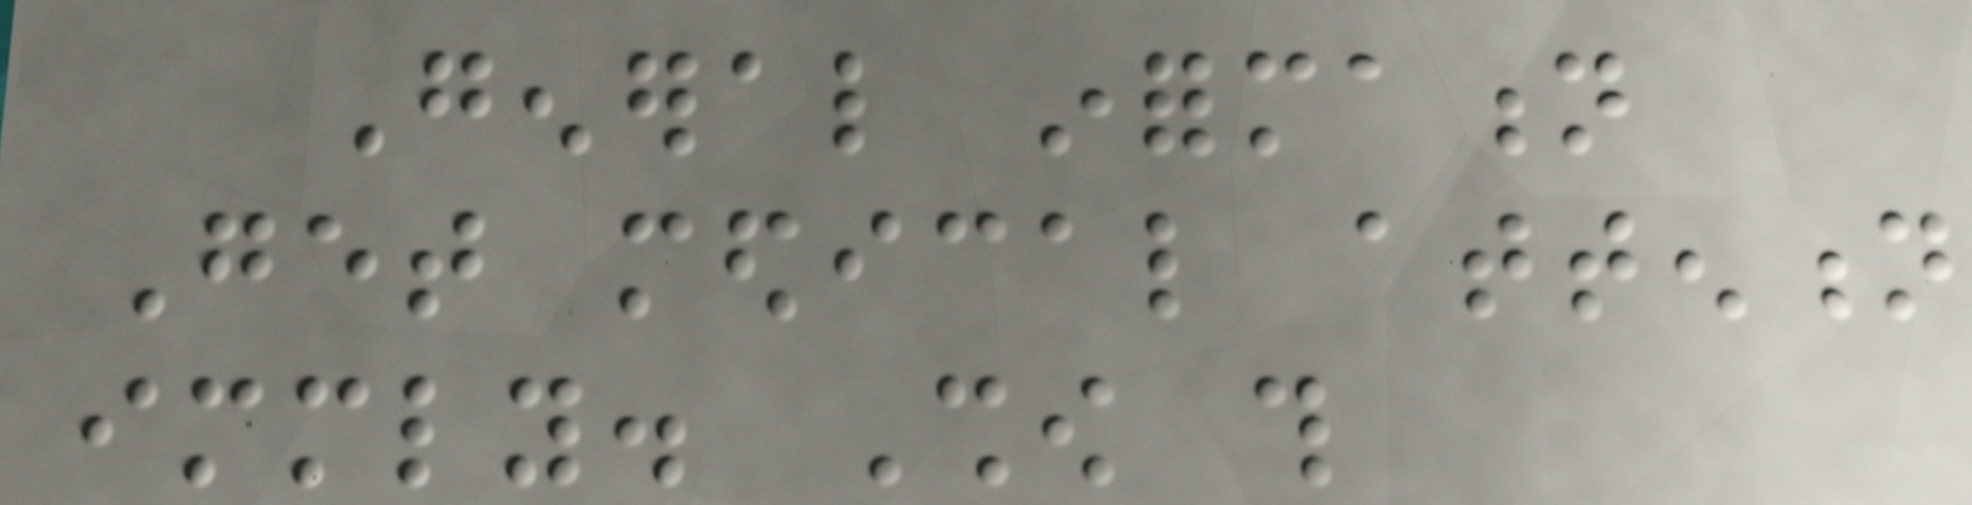General information
Get medical attention
immediately. Show this
